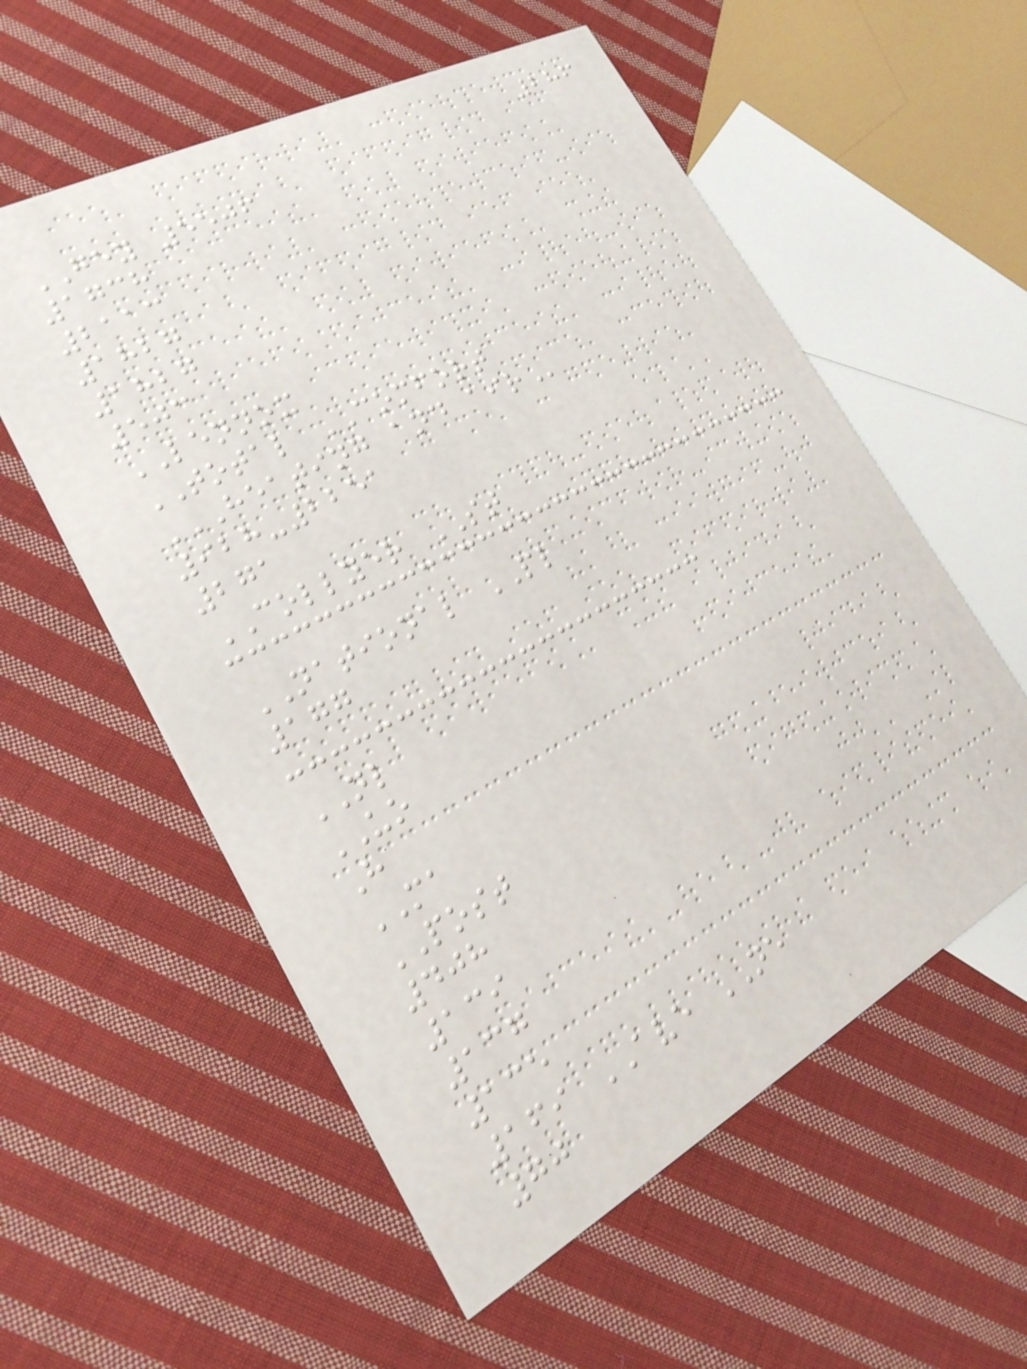286
GEY 5506
1738
2113
1827
1827
503
LENNOX
TOTAL COMFORT
HEATING AND AIR
928-2251
271
COLLYER ST
NATIONAL PL
177
NL
UO
H
MA
POST
408
139
137
135
169 AVE NE
70
